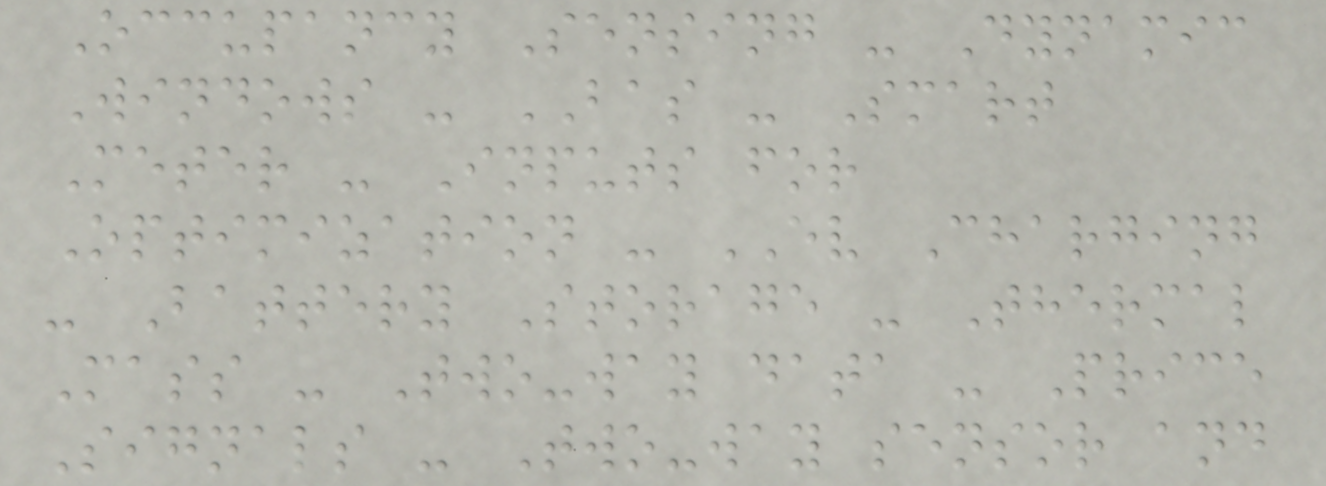Occupancy Sensing - Dynamic
Windows - BAS - Smart
Meter - Inputs for
Optimization - EV Charging
- Battery Storage - Thermal
Mass - Two-way data - Price
Signals - Two-way sensor and
